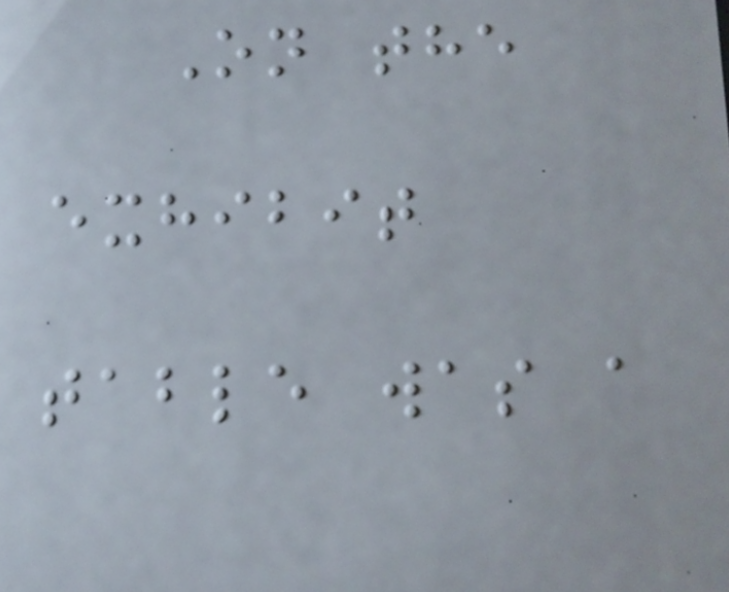On the
exhibit
table was a
